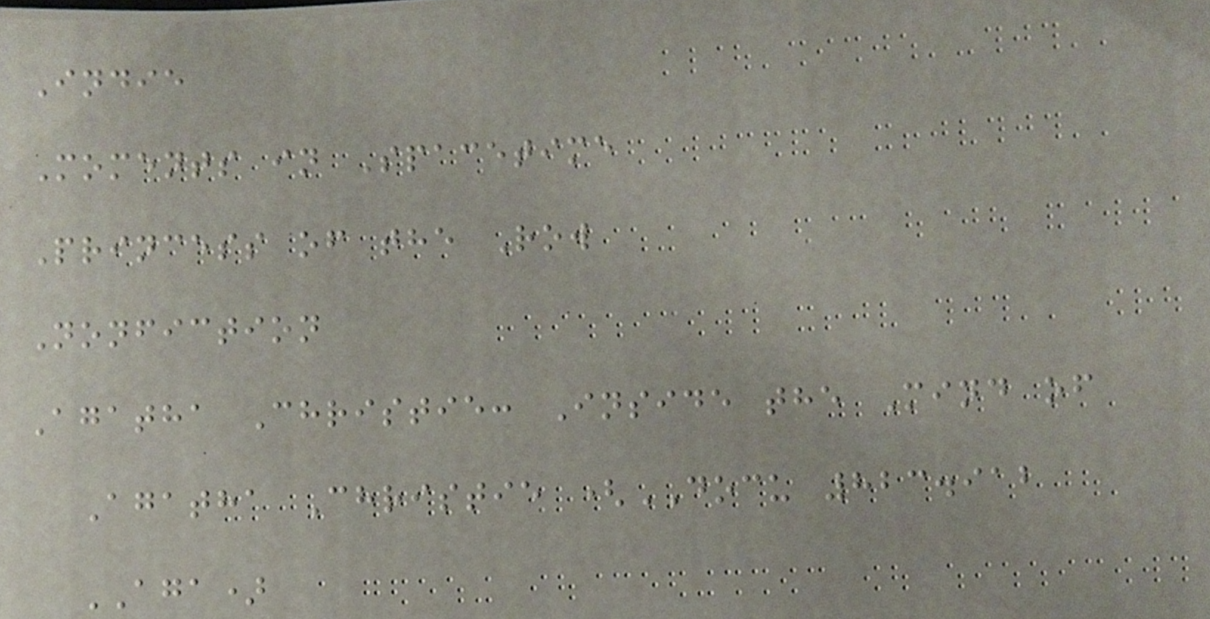Indie
Moments in Spacetime
Princess of the Row
Nonfiction
Agatha Christie: Inside the Mind of
Agatha Christie (DOCU 823.912
AGA)
